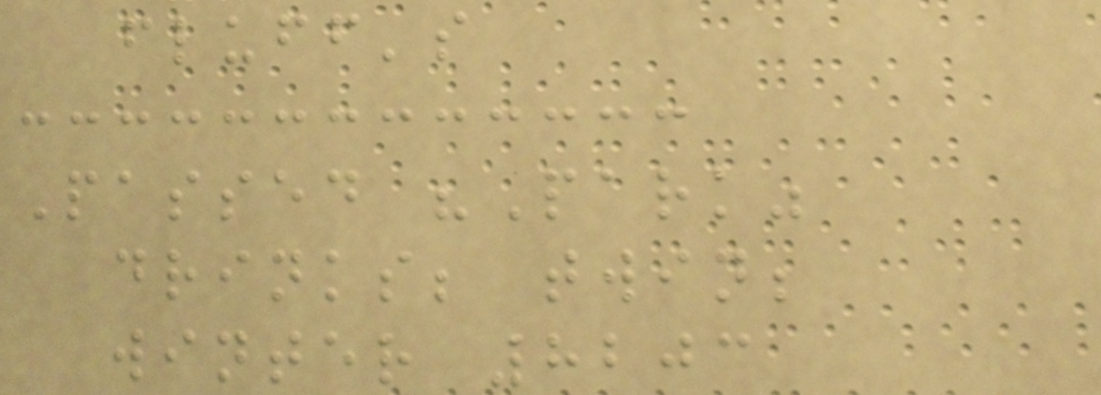fluff's
Passed "Park"
drinks; twin;
winter 8203
